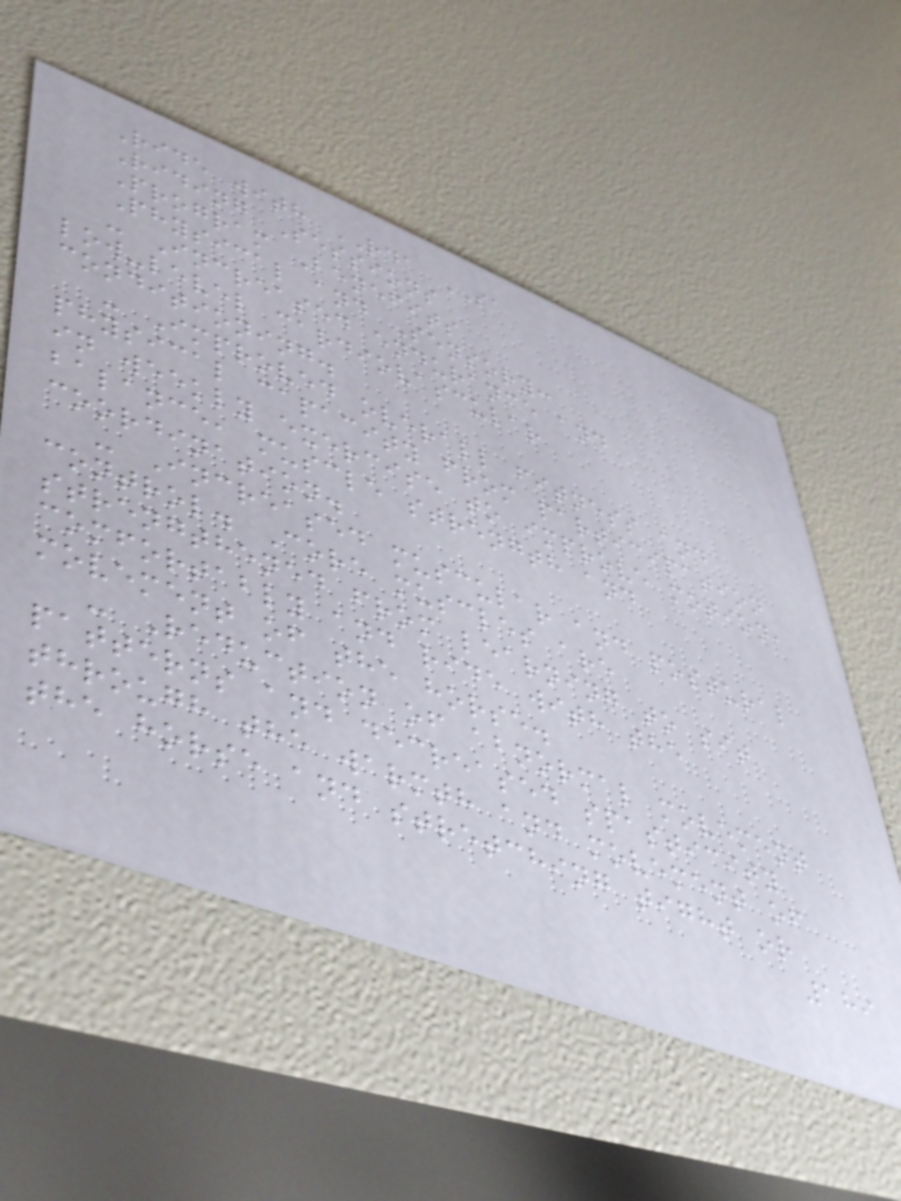Ride with RDA SA
Riding Sessions
Program Benefits
Physical and Sensory:
- Increased endurance and
low-level cardiovascular
conditioning.
- Improved overall fitness and
physical capacity from participation
in weekly exercise to improve motion,
balance, muscle strength and
coordination.
- Increased muscular and postural
control. Core muscles are
strengthened from learning to sit
comfortably and ride with the
movement of the horse.
- Reduction of abnormal movement
patterns and decreased spasticity
through the warmth and movement of
the horse and stretching tight or
189
